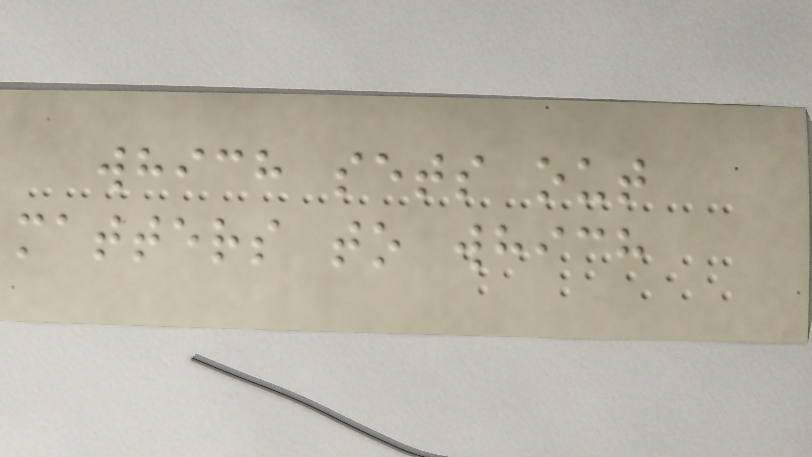which sets out
matters to which
